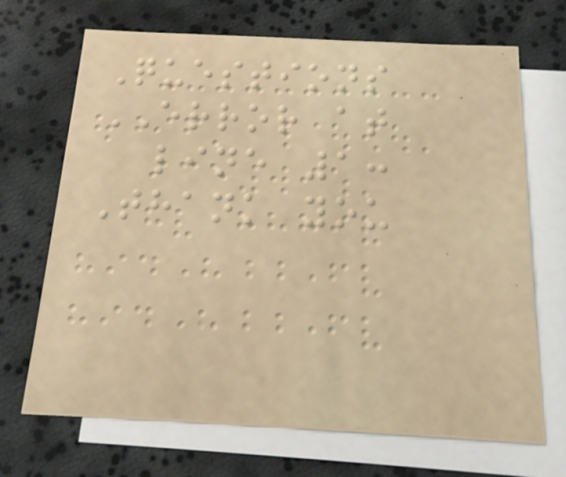Questions
ERROR at
line 1:
Thank you
